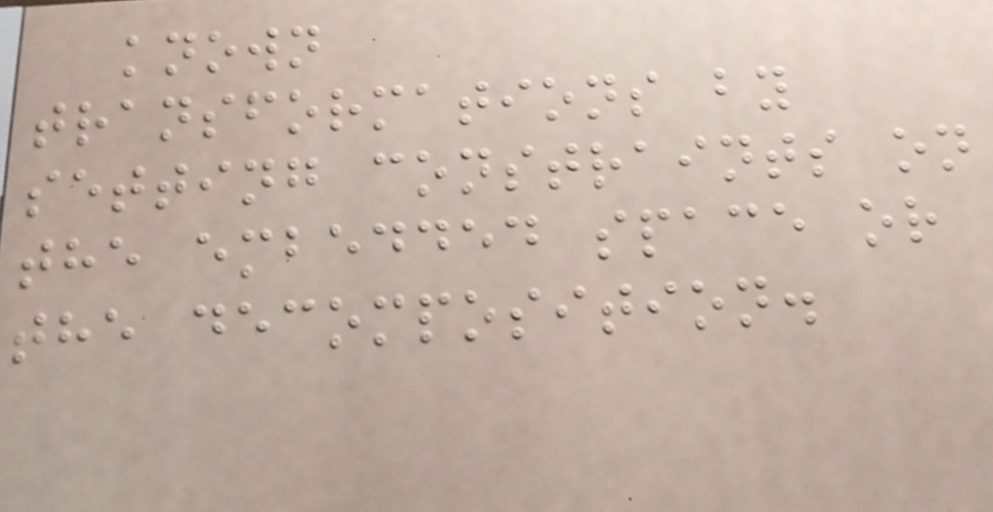known
transformations by
setting constraints on
the embedded space or
the decomposition.
